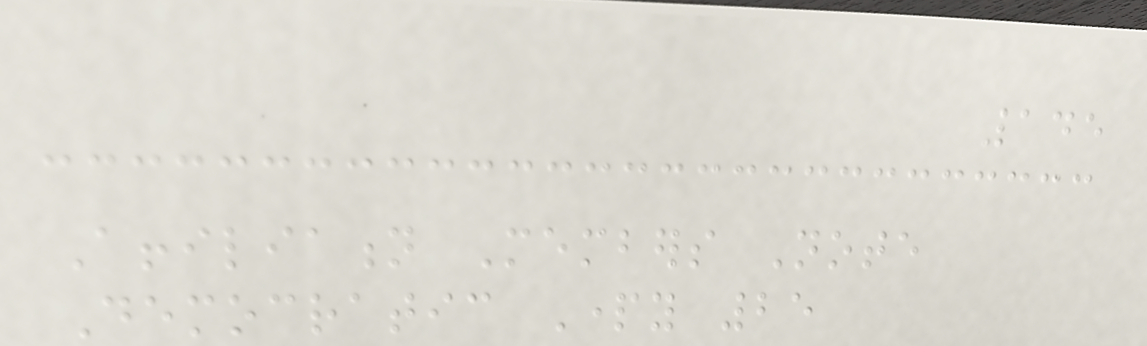145
Affiliation Members Note
Democratic Party 25
